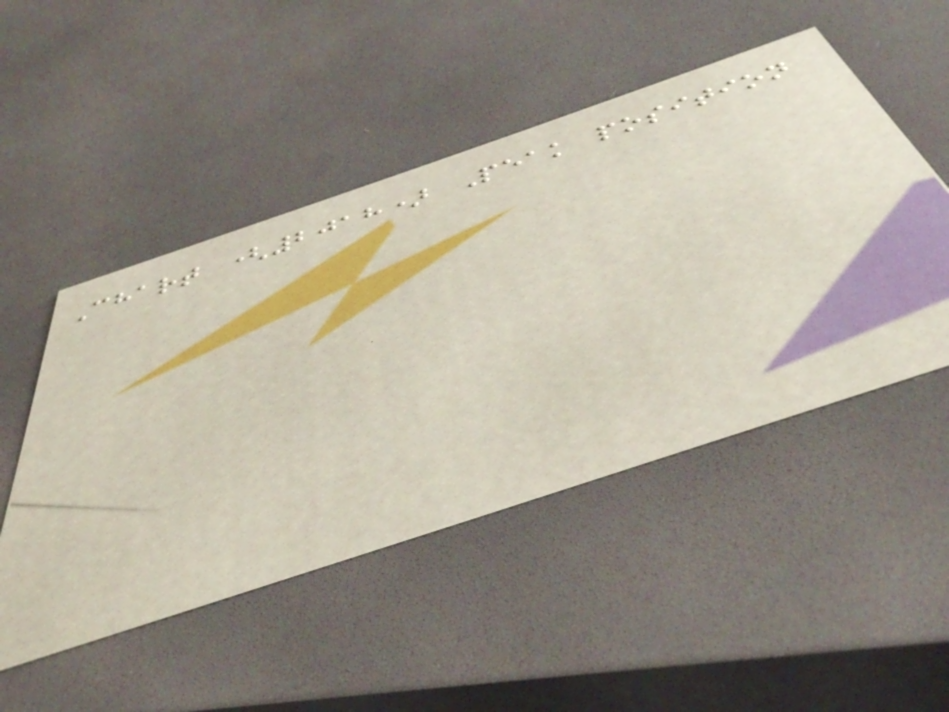Chart (2018) Peak position
